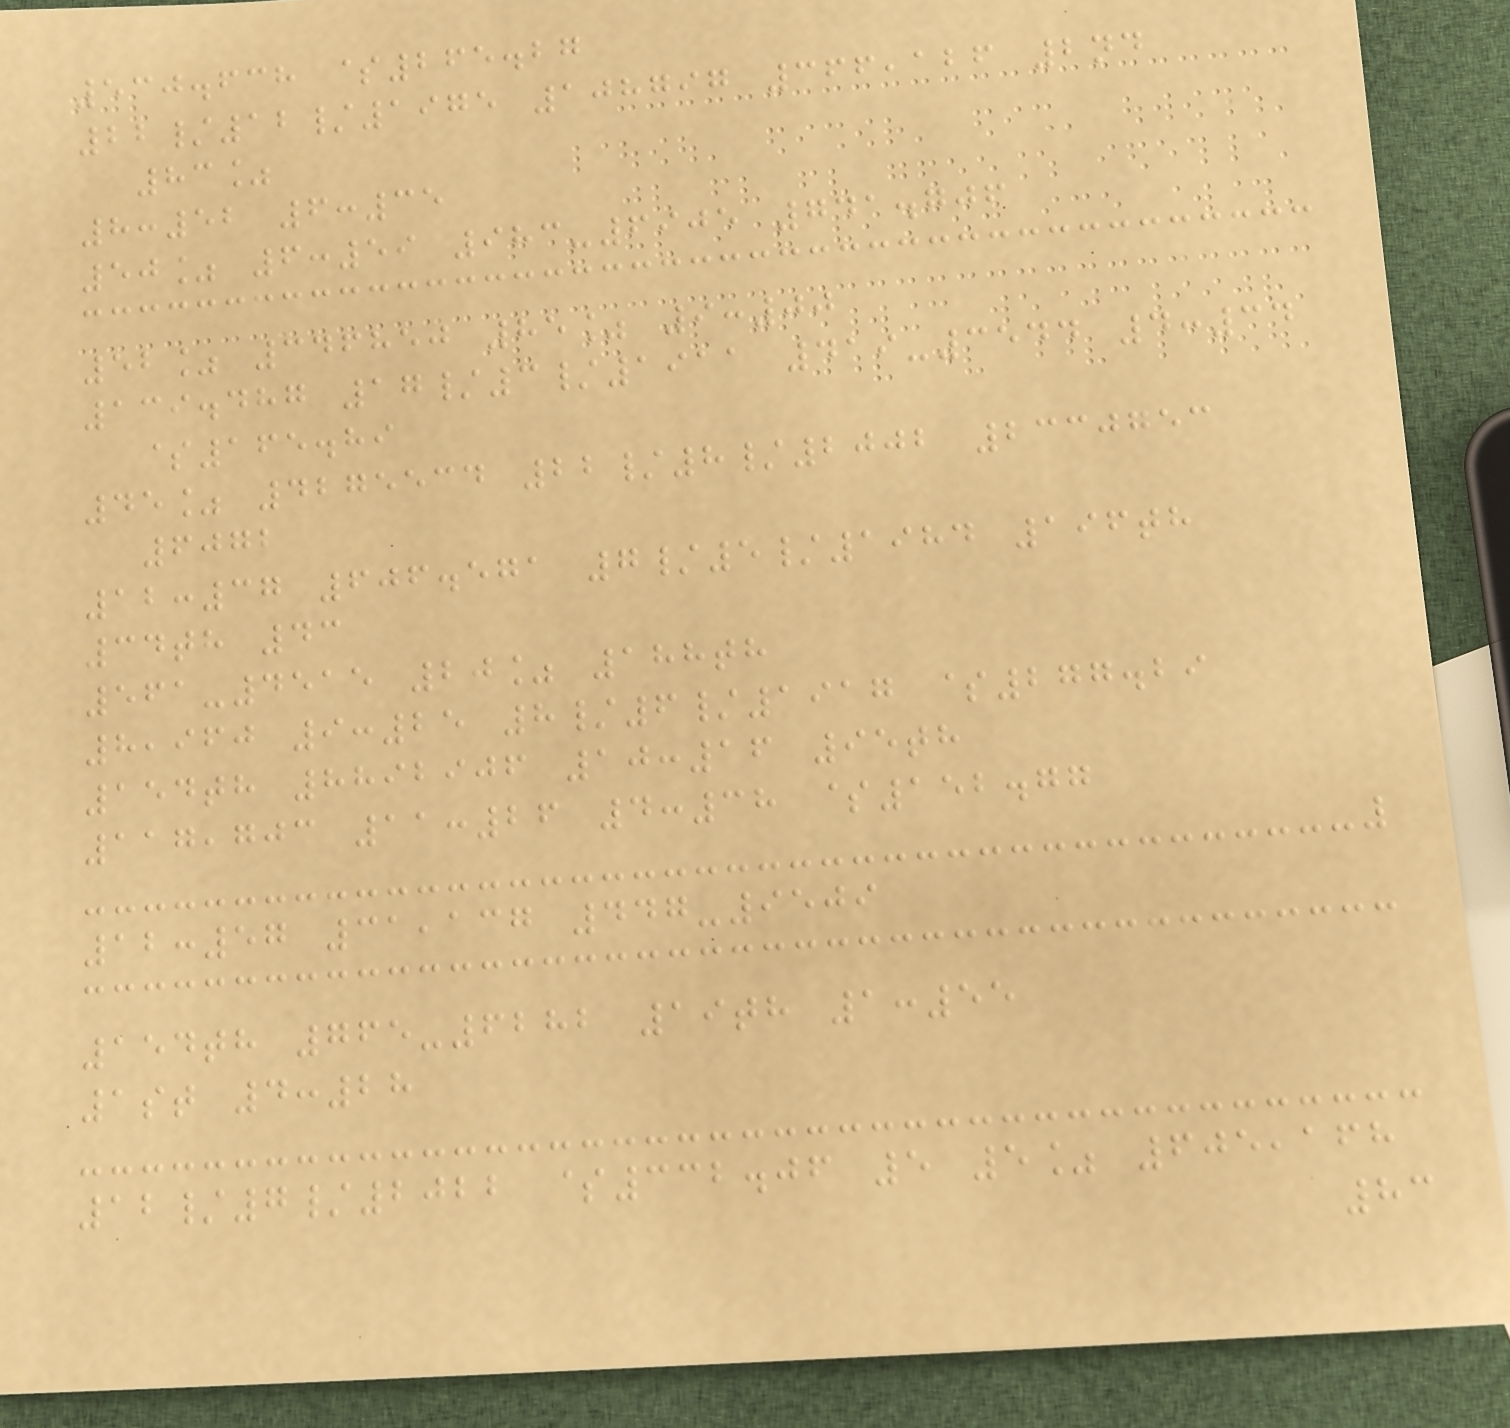530.638 $265.27
22/12/1975 108797 366,126 2nd
83%
8:52 6:35
50% 6:59 983-6905 741.706
52% 346850 85% 9:00
139.487 17/3/1911 419-3544 4:34
$165.89
45% 4275534 22/8/2002 2330753
6072
12:37 606.571 7/5/1984 196th
34th 43
561-4515 20% 188th
8,960 9:25 8/6/1917 $277.29
154th 8892906 10:16 95th
117,703 11:26 4:38 $152.77
12:57 31,137 447-9509
154th 765-6282 19th 1:55
1st 4:28
12/7/2022 $332.06 5 5% 605,168
83
